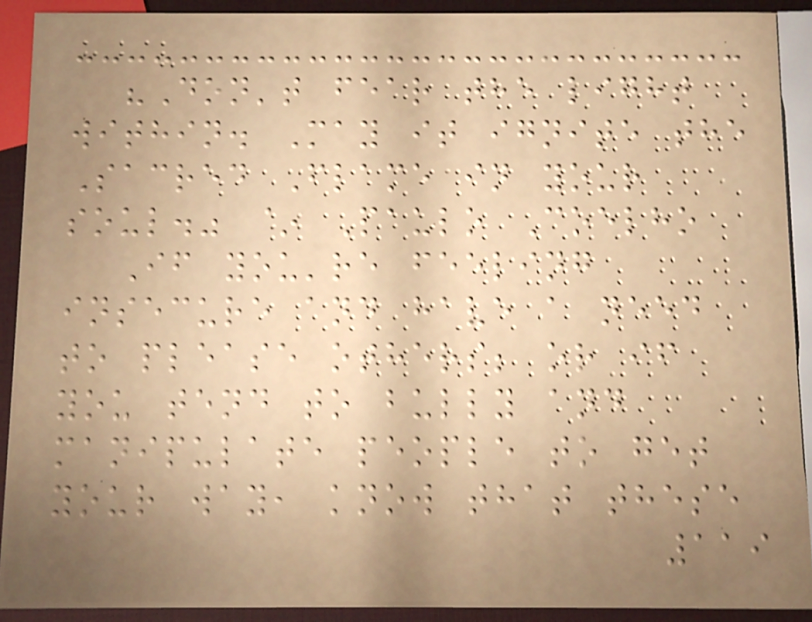"Don't fear the light
within. May it ignite the
Sacred Flame in your
soul." ~ Paulo Coelho
If you're feeling
insecure and have a need
to please others; or if
you tend to bully and
manipulate people to get
your way, know that these
119
